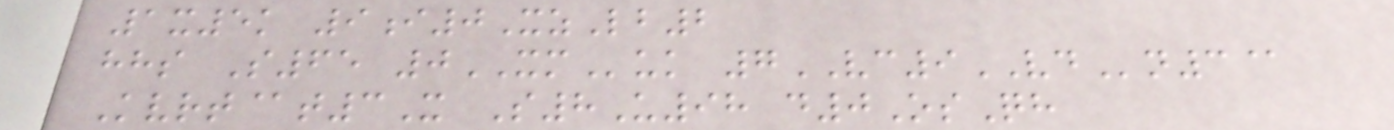1x5k 9i0XzLb2
hhs S65 0XMuk 7VC9VDn3@
Kvrt@t3X S8U98 d0OsQh
